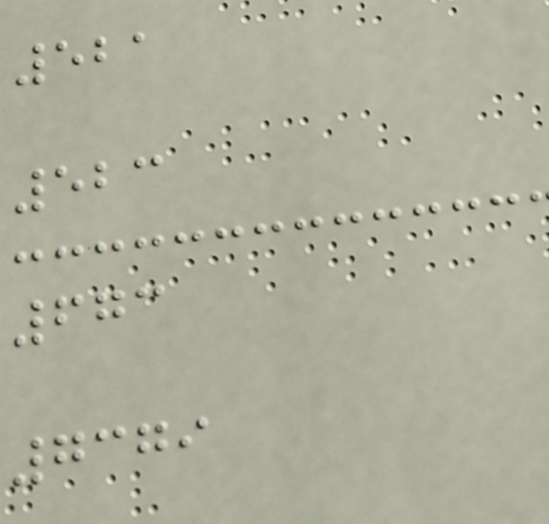521
523
673
7379
